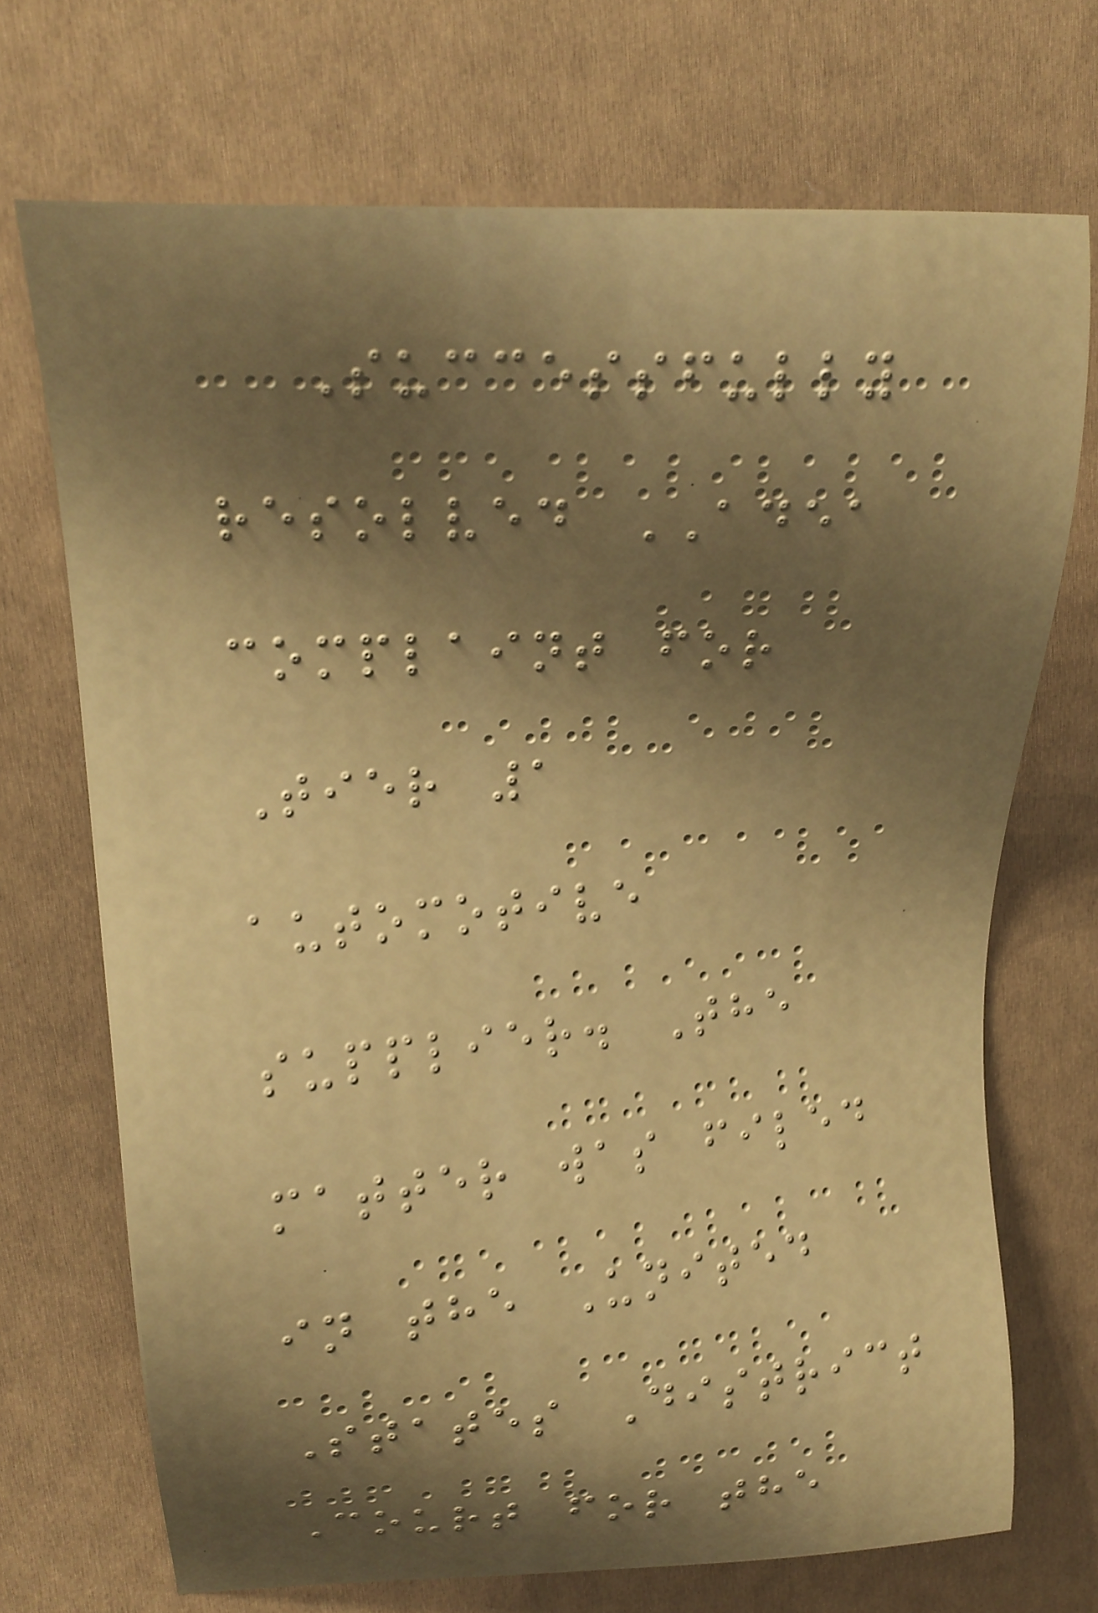Successfully
resolved ADEA
complaint for
Tier 1
automotive
supplier. The
matter was filed
in the United
States District
Court for the
